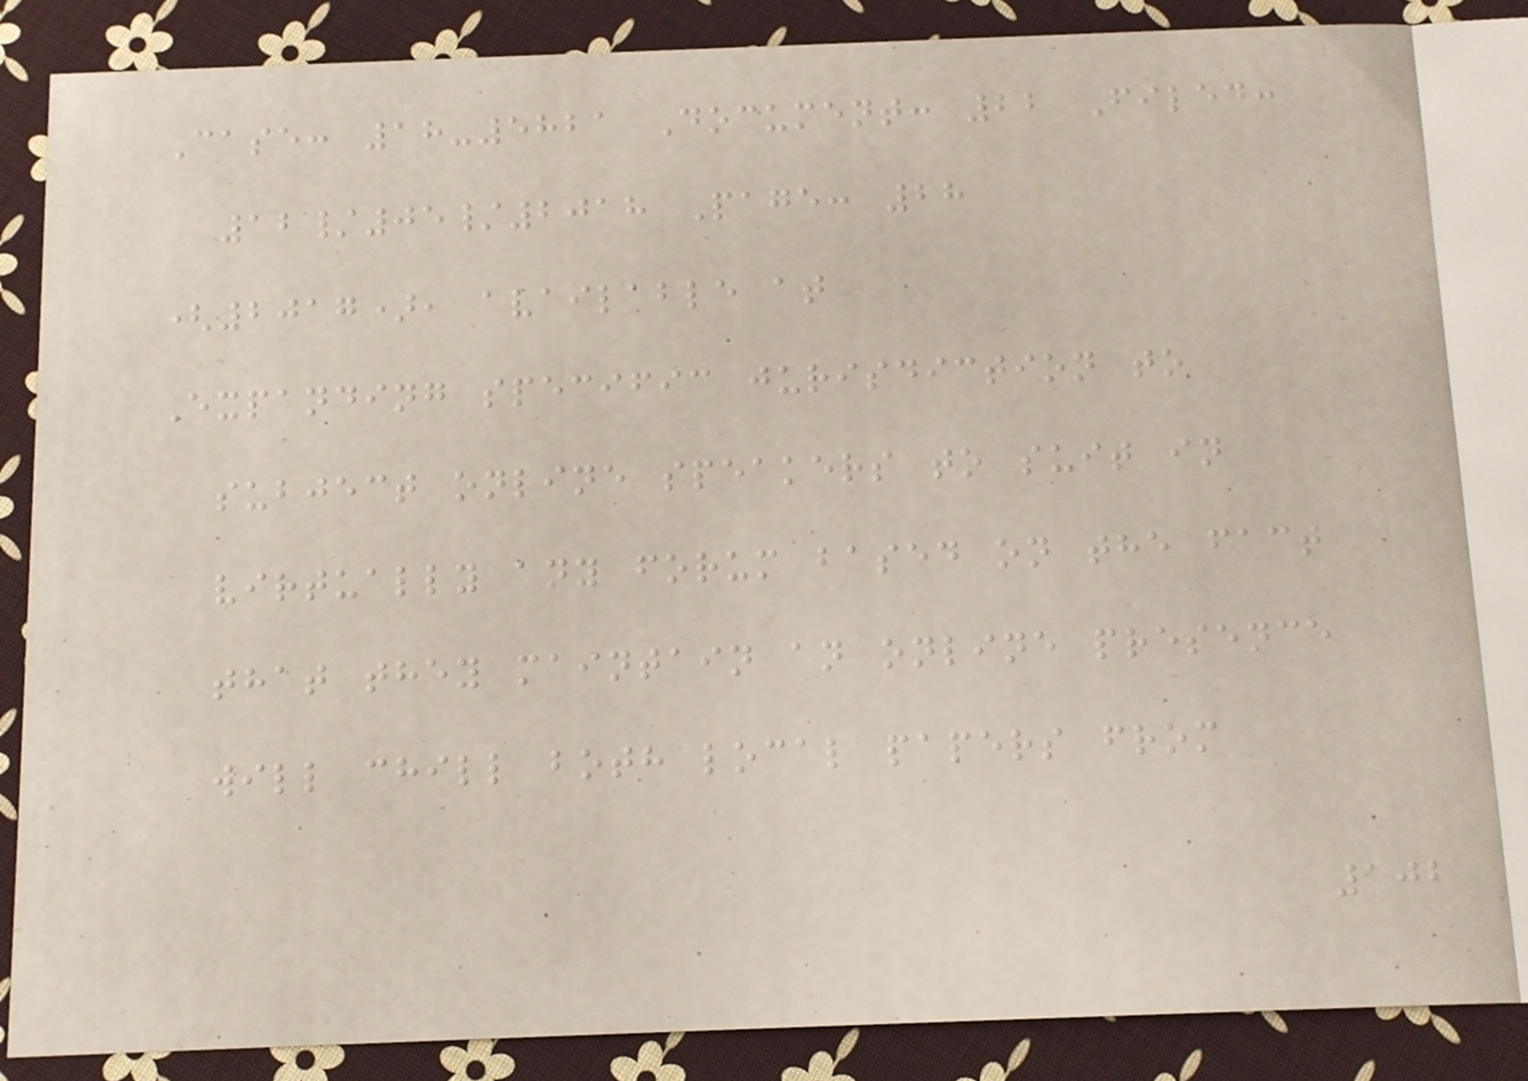Case: 18-5821 Document: 22 Filed:
12/05/2018 Page: 28
(2017), available at
Expanding specific jurisdiction to
subject online speakers to suit in
virtually any forum based on the fact
that they maintain an online presence
will chill both local papers from
102
